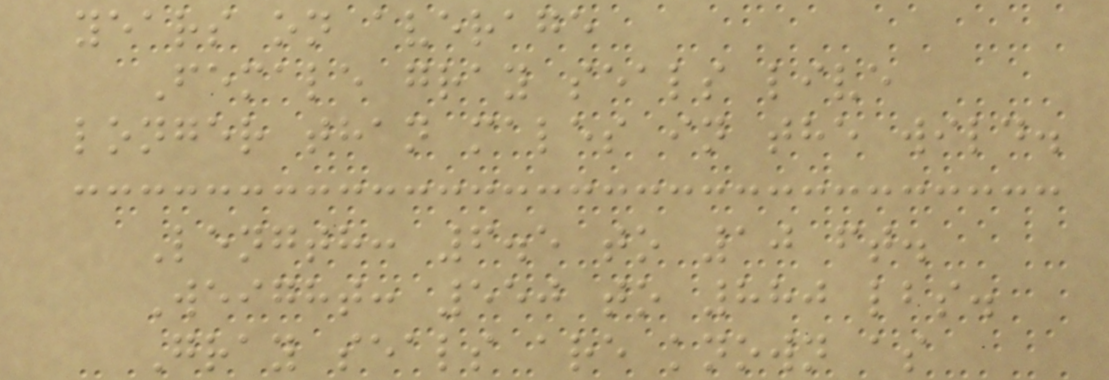years on average
Female gray seals live
longer than males in the wild.
Length: 6.5 to 10 ft.
Weight: 550 to 880 lbs.
Gray seals are known as
